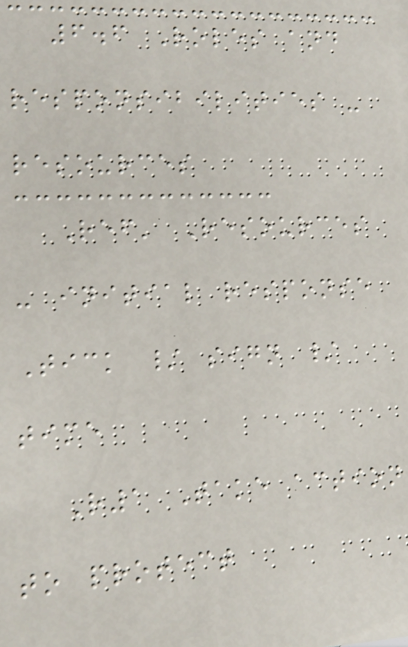6.6 Roles and
responsibilities -
resources
Ref' Resources
- initial response
Tick / sign /
time
R1 Take action
to protect
